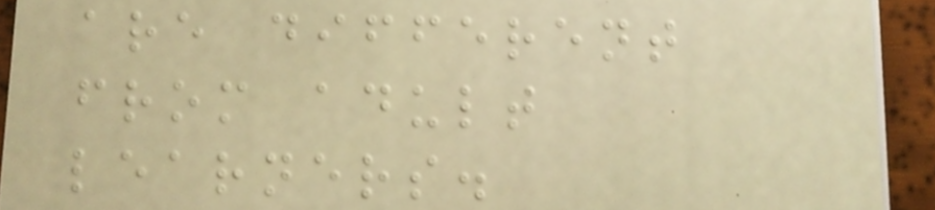are different
from adult
learners.
